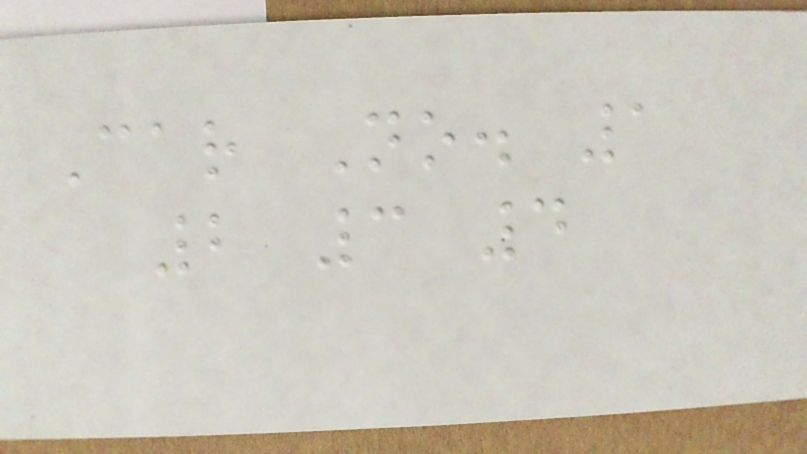Car No. 1
2 3 4
